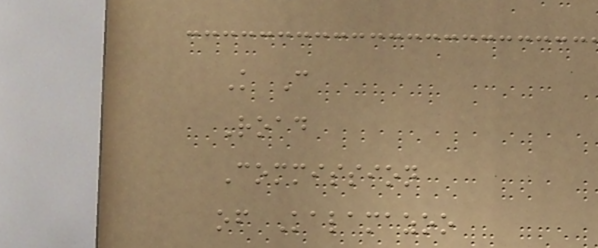K C
Road
Commission
of Kalamazoo
